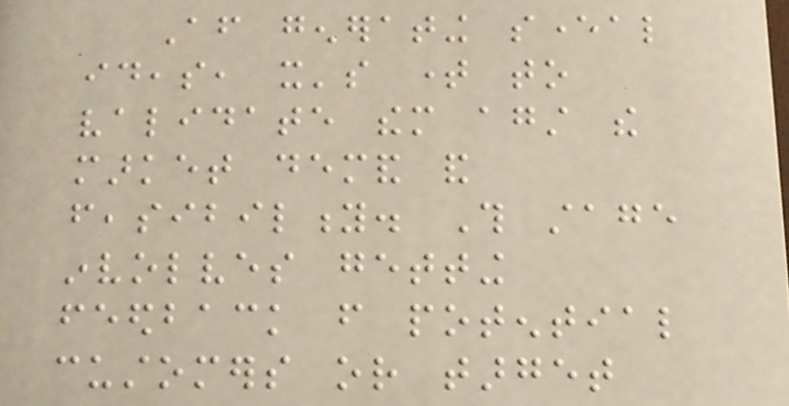After generating several
ideas, it's time to
validate them against the
market demand and
feasibility. This stage
involves getting
feedback from potential
customers or target
